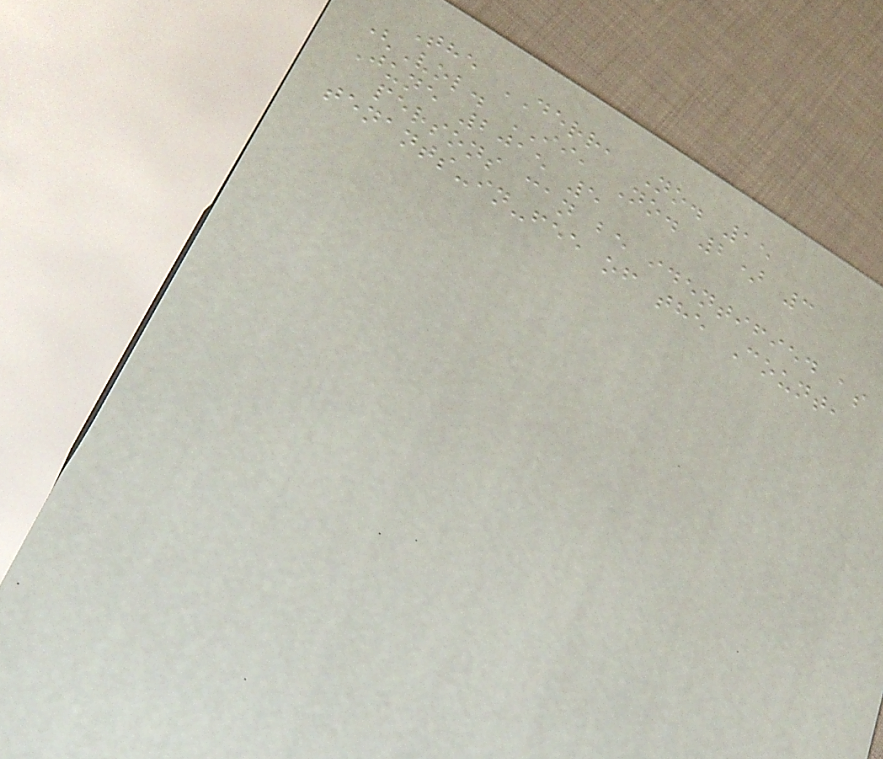The DERR, No. 15
(Vol. II, No. 2) 3
June 2015 5
persons can be identified as
tenants-in-fee of the Count,
